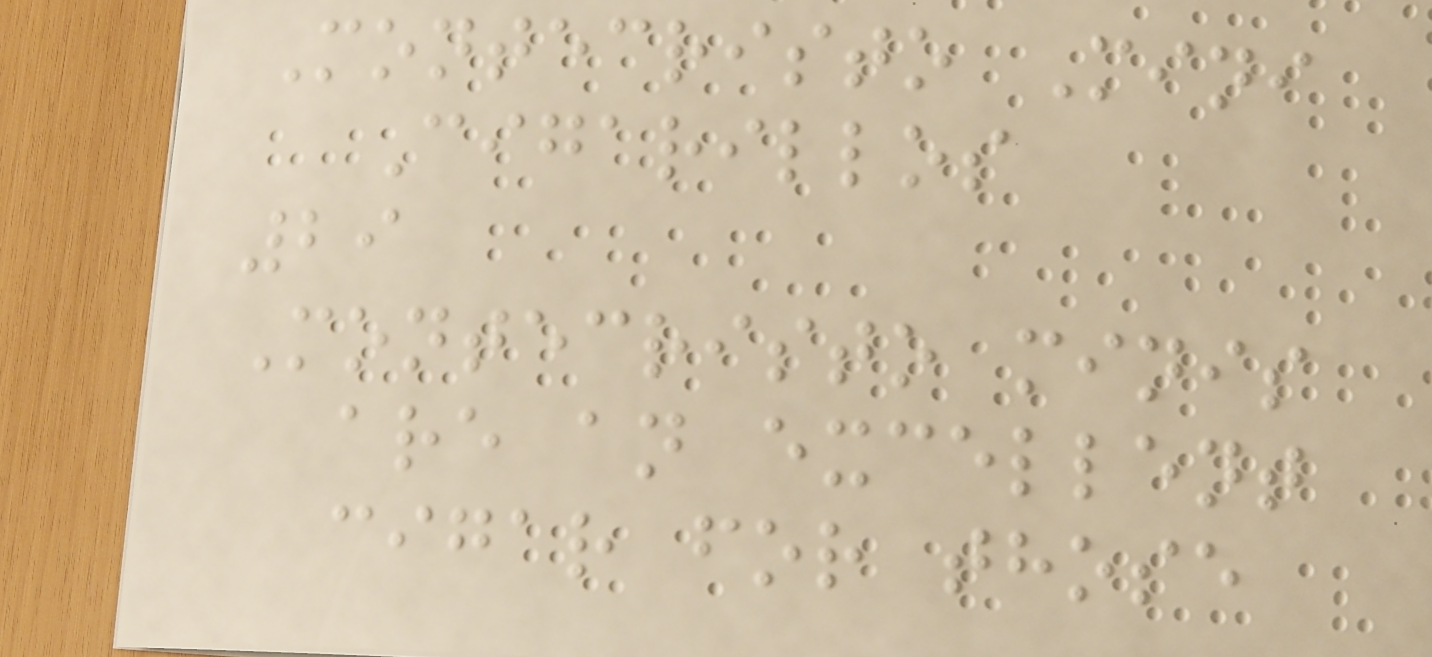Montecristo Mini
Cigarillos
29
Montecristo minis
are an excellent
cigar for those
